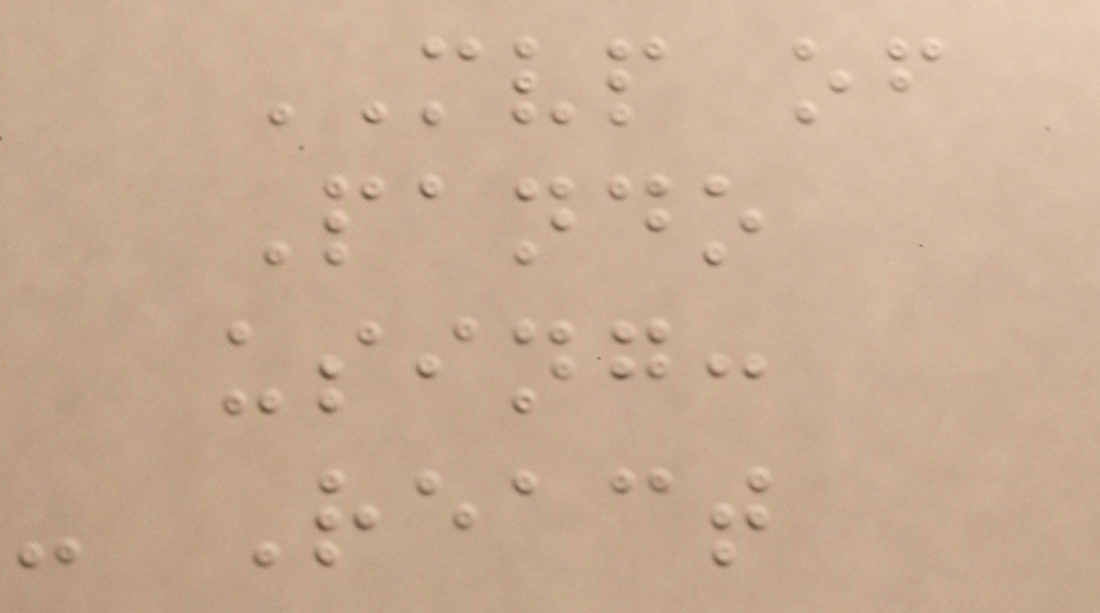MVP of
Pando
using:
- React
